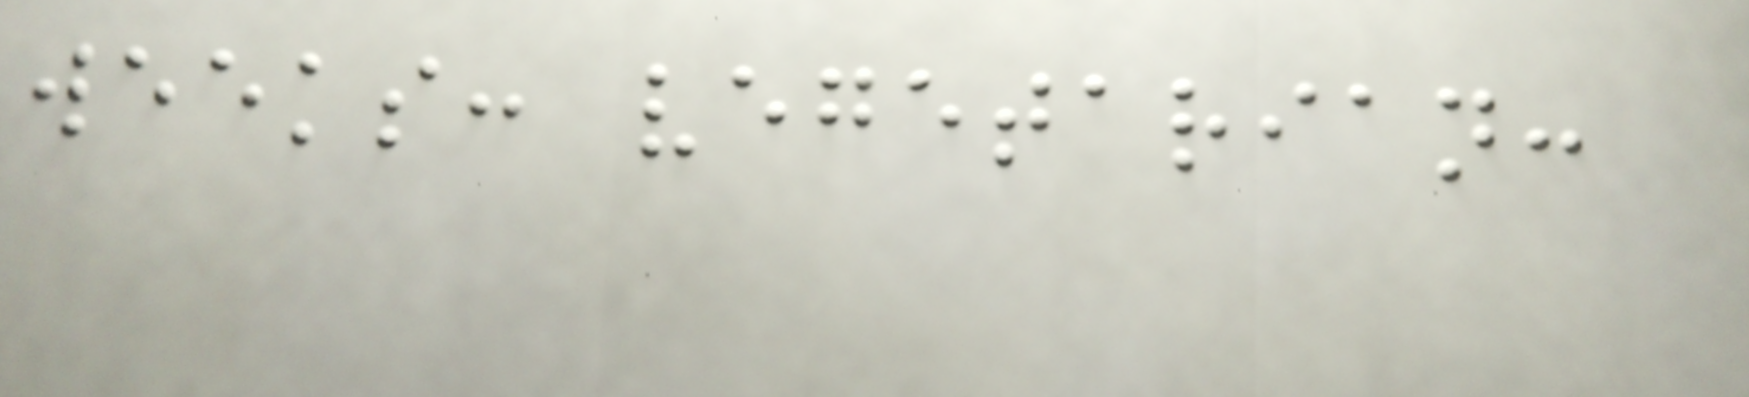weeks: vegetarian:
